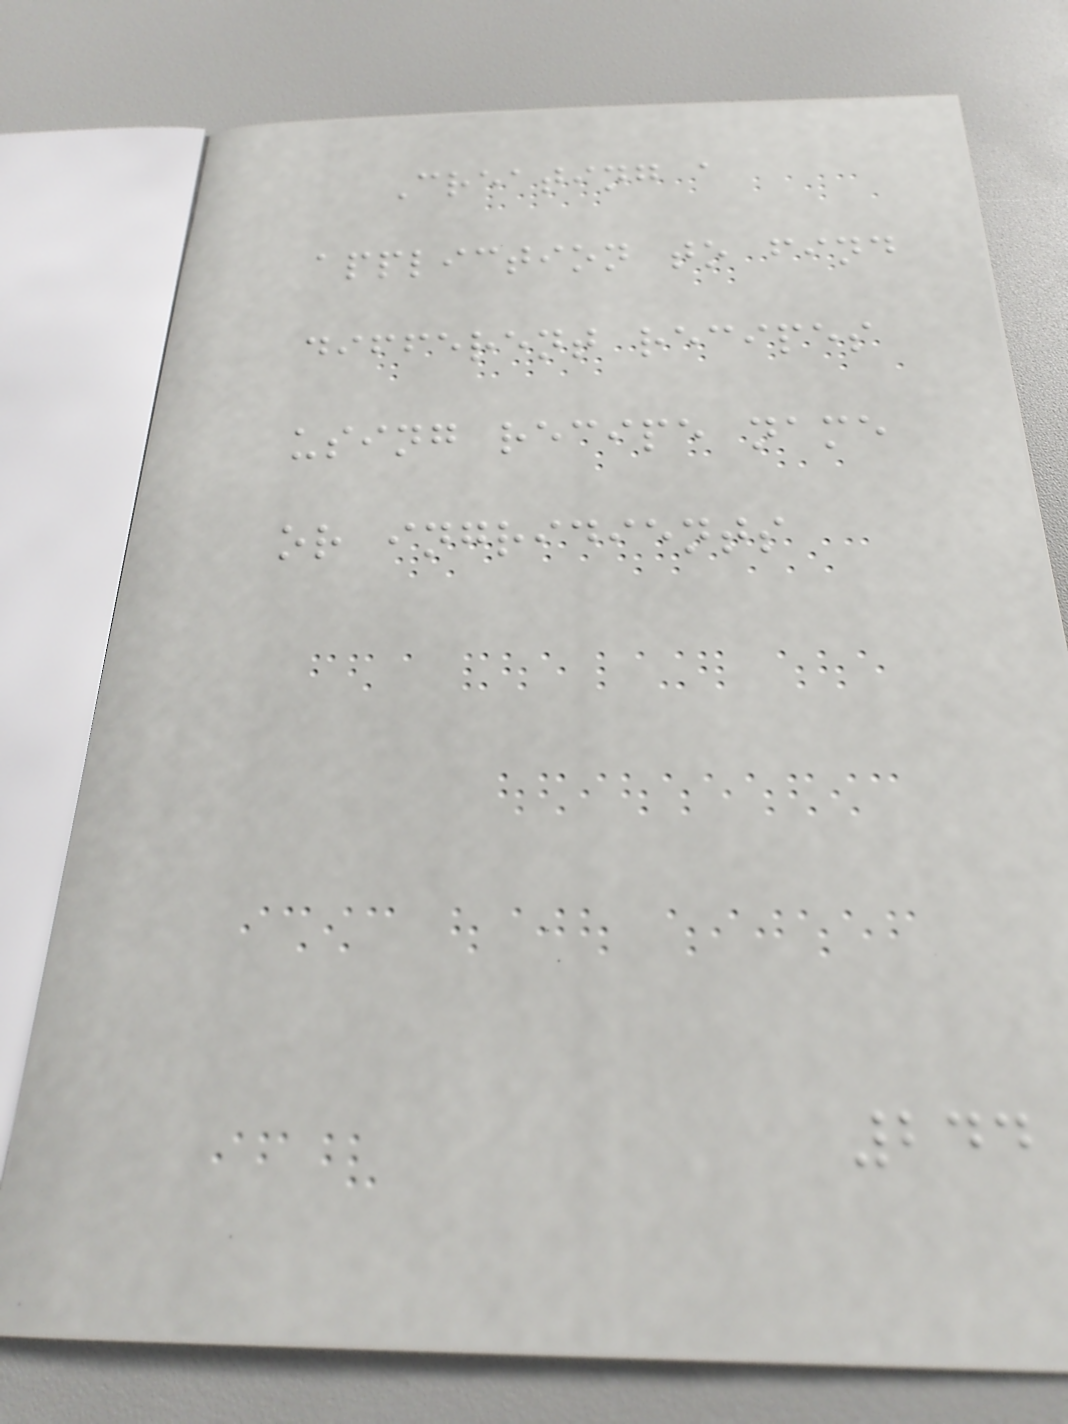Creating a
appliction to find
different recipes
using recipe name
or ingridients
244
